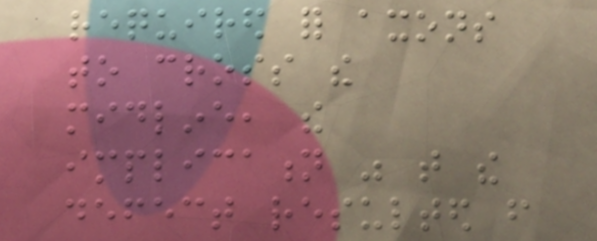required for axons
to cross the
midline, the
implication was that the
defect resulted from
